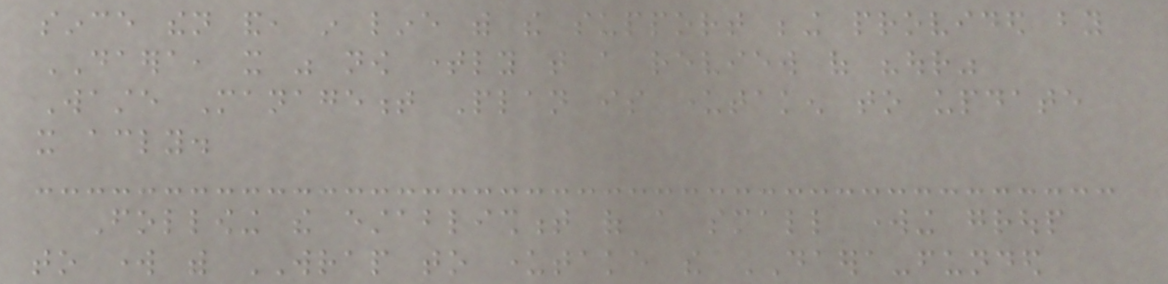since then and, in line with the support being provided by
DAERA, it was now timely that a review of "our"
Waste Management Plan is undertaken to update
it accordingly.
Following the establishment of a small working group
to work with WRAP to undertake the DAERA-funded
